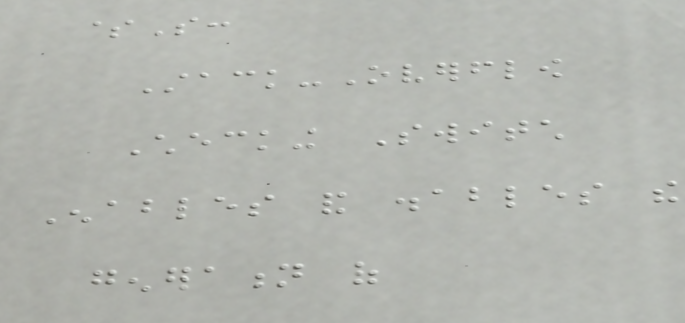$S:
Stack-Overflow
Checking Switch
Enables and disables the
generation of
